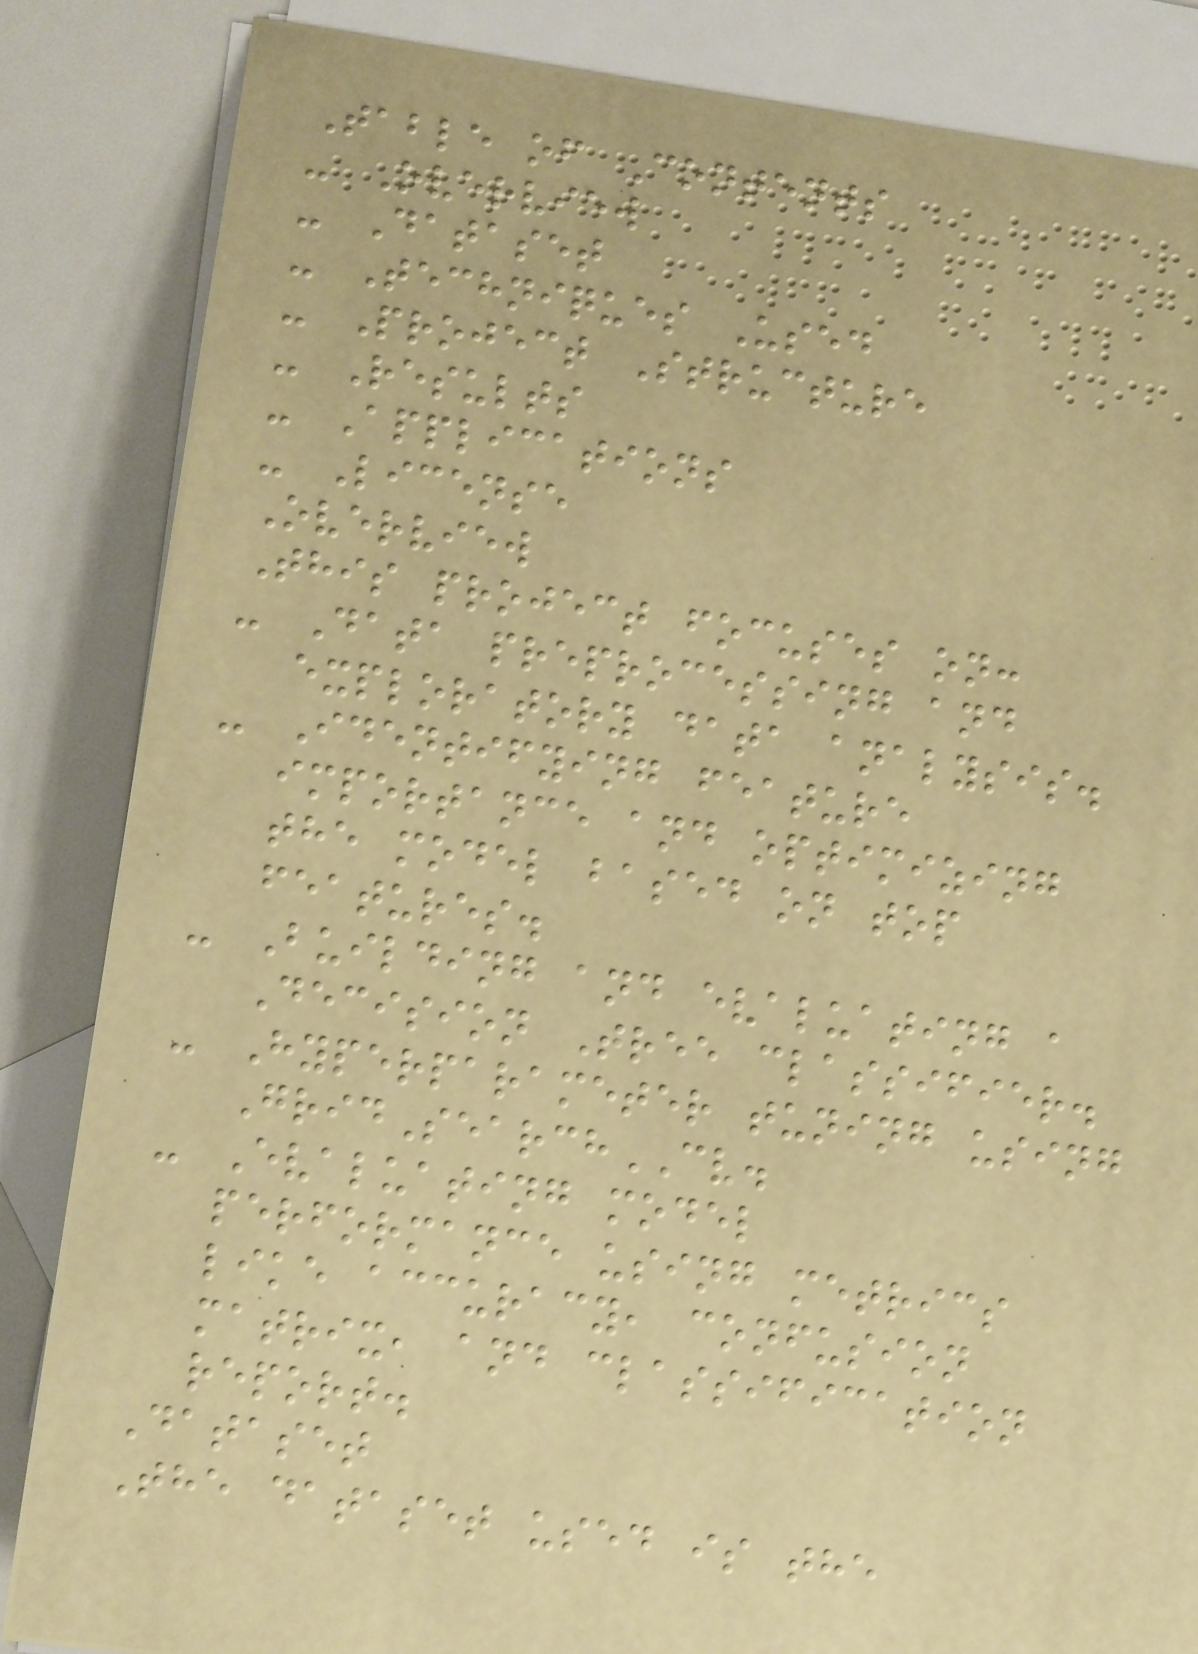Table of Contents
- Overview
- Dataset
- Techniques Used
- Project Structure
- Results
- Applications
- License
Overview
This project focuses on:
- Data preprocessing and
exploratory data analysis.
- Identifying feature
importance and optimizing
the model based on top
features.
- Building and evaluating a
Decision Tree classifier.
- Hyperparameter tuning using
GridSearchCV.
- Evaluating model
performance using metrics
like accuracy, confusion
matrix, and classification
report.
Dataset
The dataset used is the
